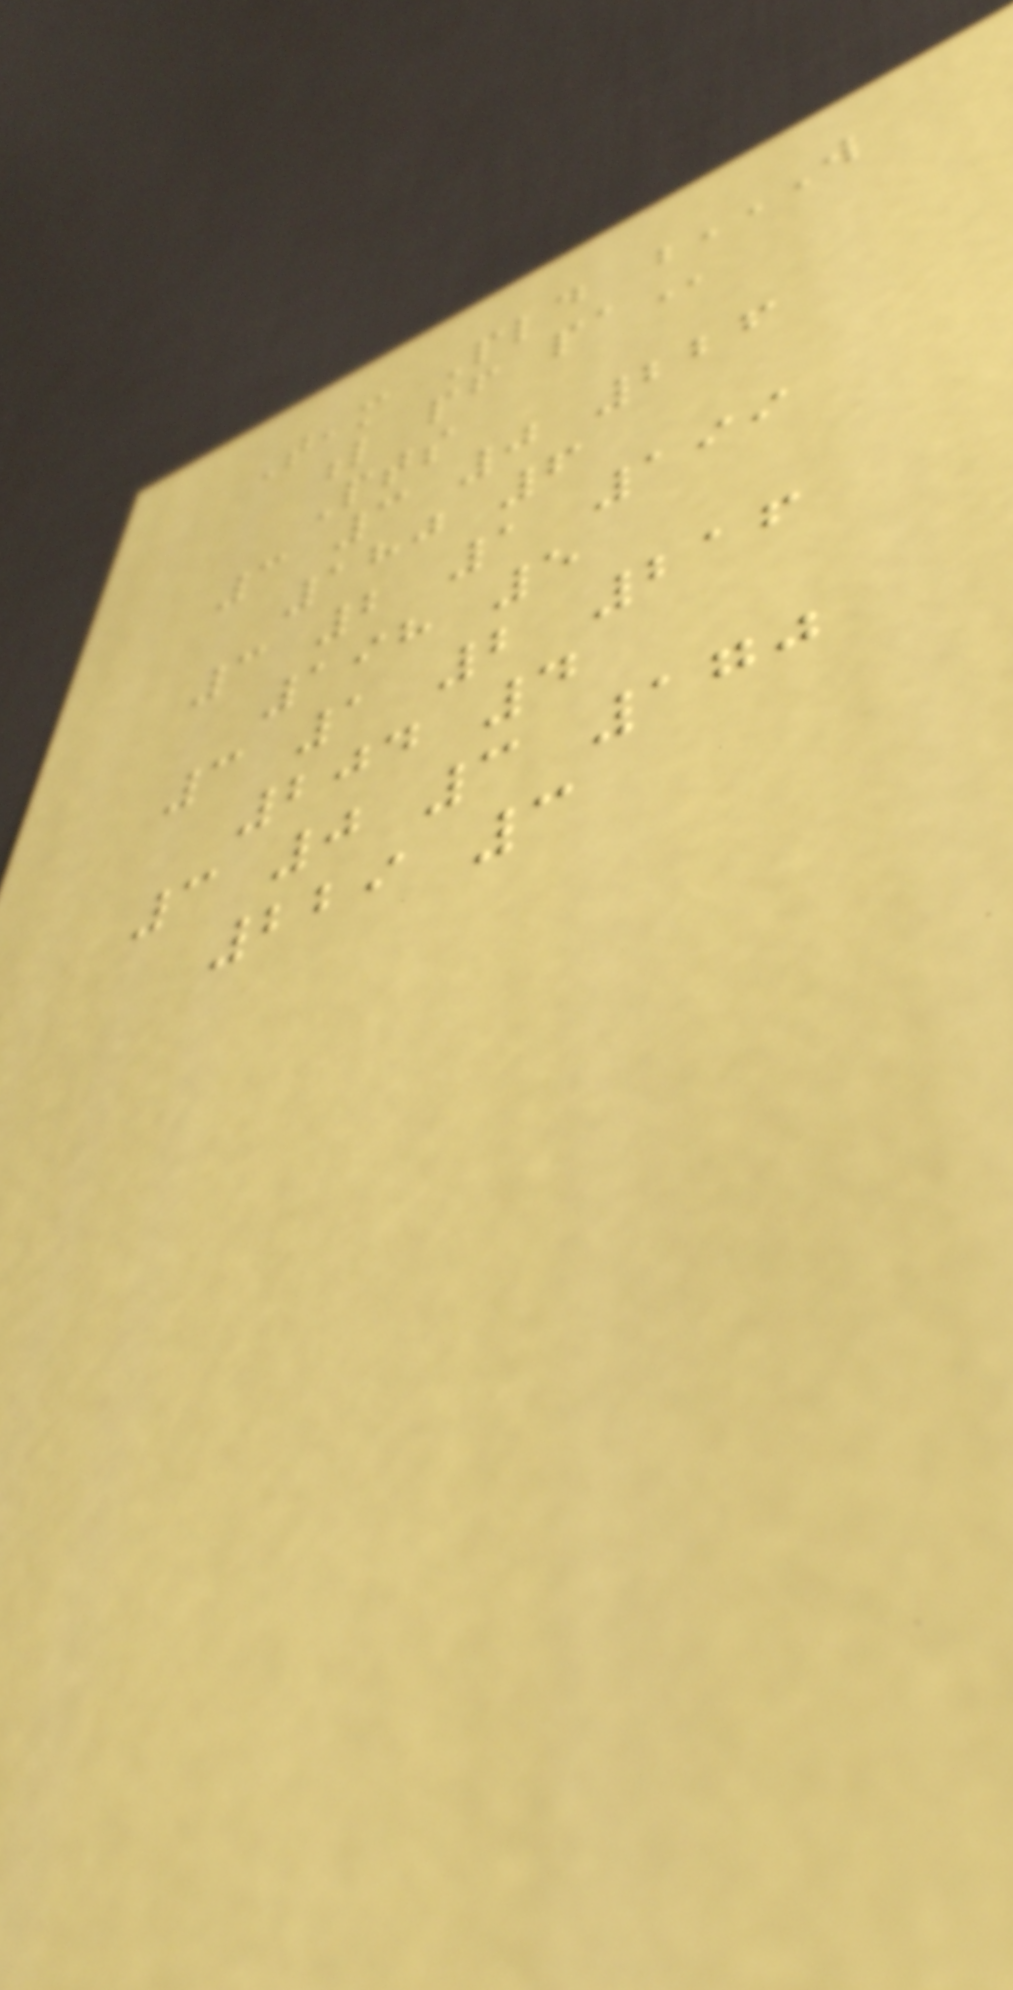Team Pld W
L PF PA
Pts
3 3 0 226
180 6
3 2 1 199
198 5
3 1 2 216
204 4
3 0 3 170
229 3
